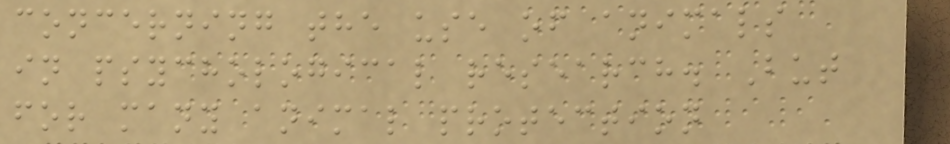concerning the use of animals
in psychological research. But
for many animal protection
